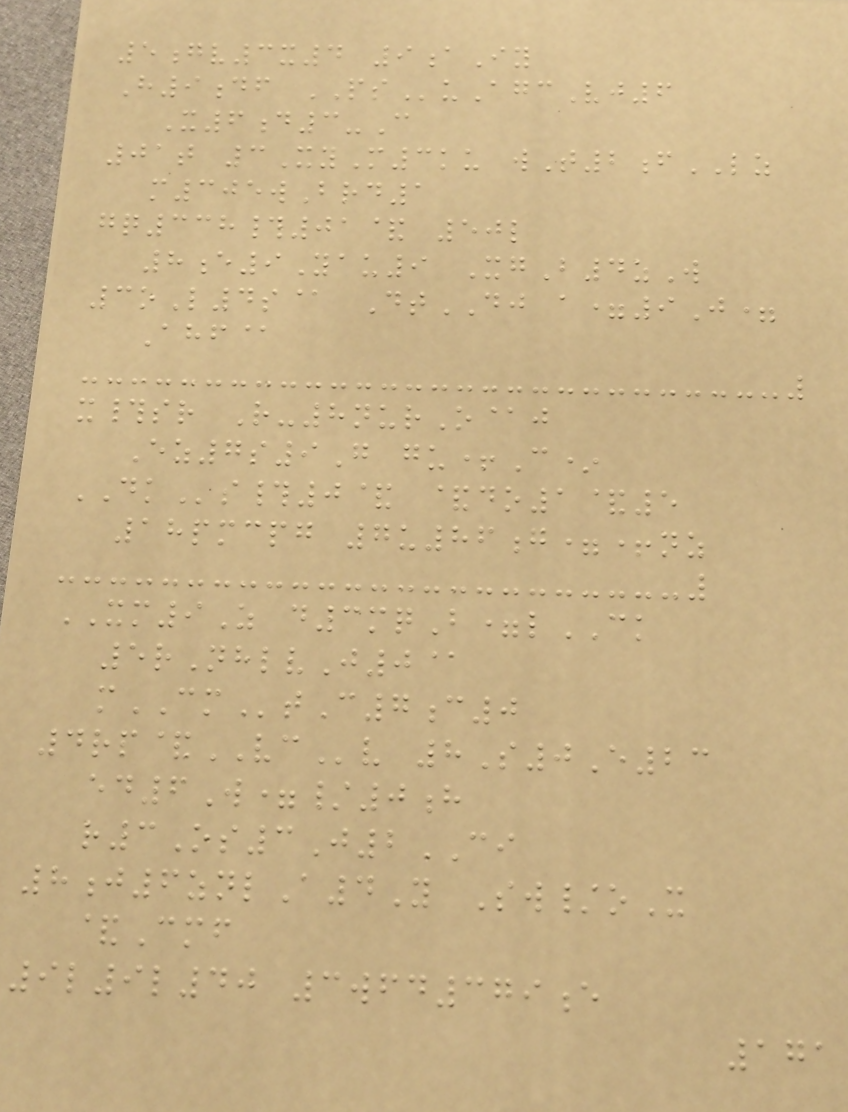5gv3x4 9aIy
H9df PSuAgcVj6
X6d3-C
01t 3XyM3ku wT2fLZ
m305wBrd1
gq338#01& 50l
8e9Yau9 XgB4zW
3oL4s@ DtDJ a=9J=
Ahf@
x#sr R-8nurO@j
Ez7s9G gu+C*
DKs#0& &do1&5
18pmcpg 7u86g=+nz
XM9Z d3mqB=lCK
5rNhlvJ0@
mCMtC7c0
4rp&VCv 8S0E23
ed6W=/0h
r3Os3J2CI
8j6znlA4Y Sw/oX
&Cmf
9l9l40 3wfd379e
171
